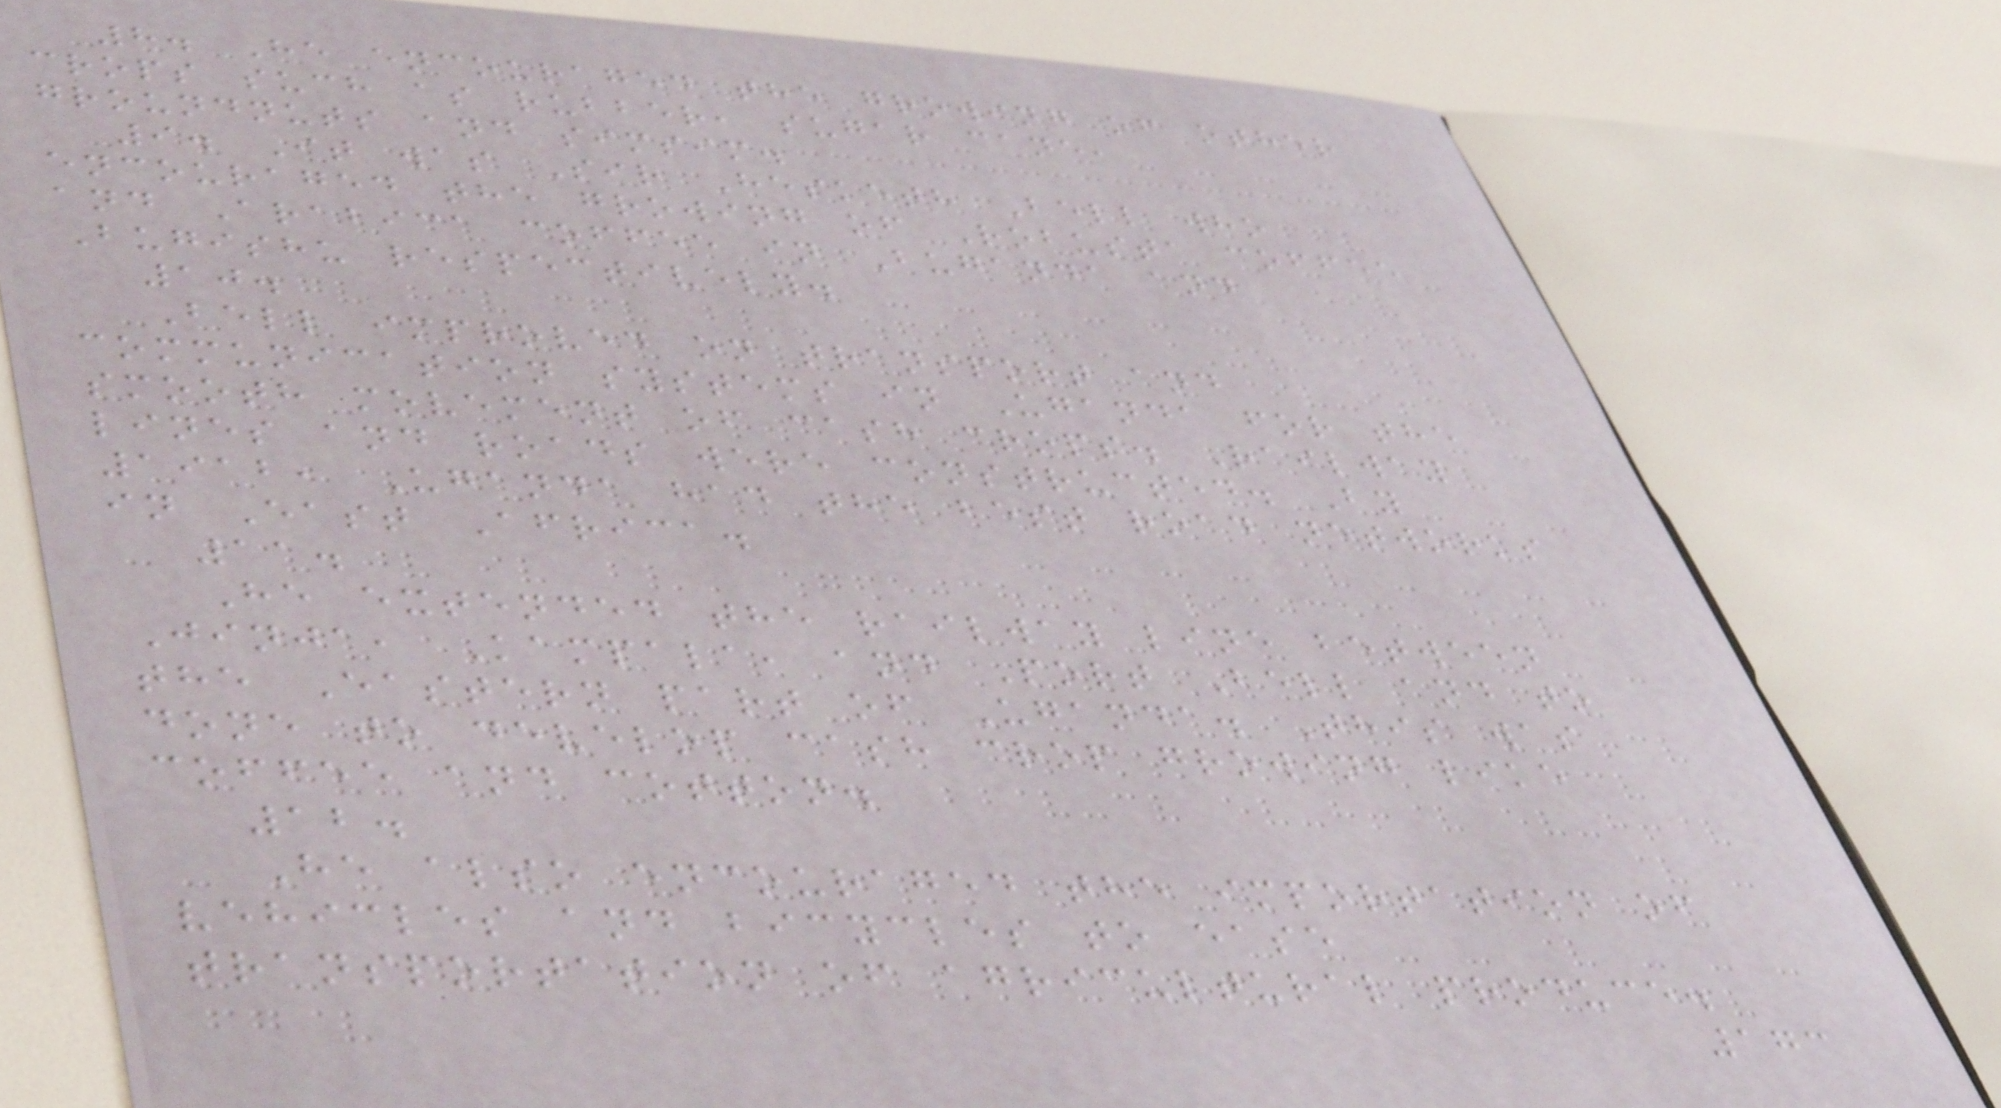8. He encouraged the growing of other
crops such as rubber, sugar cane,
groundnuts and simsim.
9. It was Sir Hesketh Bell who
encouraged the growing of Robusta coffee
and Arabica coffee in Buganda and
Bugishu respectively.
10.
Bell improved on transport and
communication systems in Uganda for the
smooth movement of cash crops. Railway
lines and roads were constructed. By
1912, Uganda had the best road networks
in East Africa.
11.
He extended the railway line between
Jinja, Kampala, and Port Bell and to
the Eastern part of Uganda. This was
done to develop cash crop growing like
coffee and cotton.
12.
He also encouraged the importation of
vehicles and bicycles to ease
transportation of agricultural produce.
173
